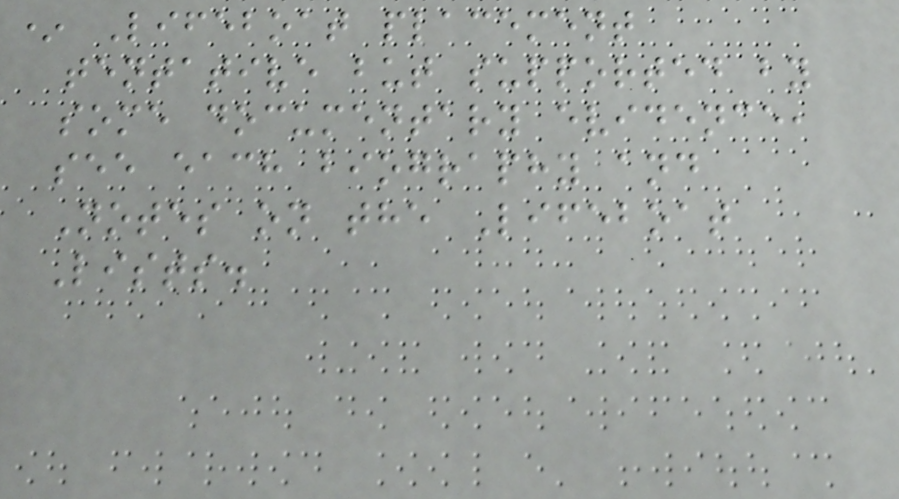* Lifeboat placement
tentative but supported by
some documentary evidence,
see each biography and
Notes on the Lifeboat
Lists.
